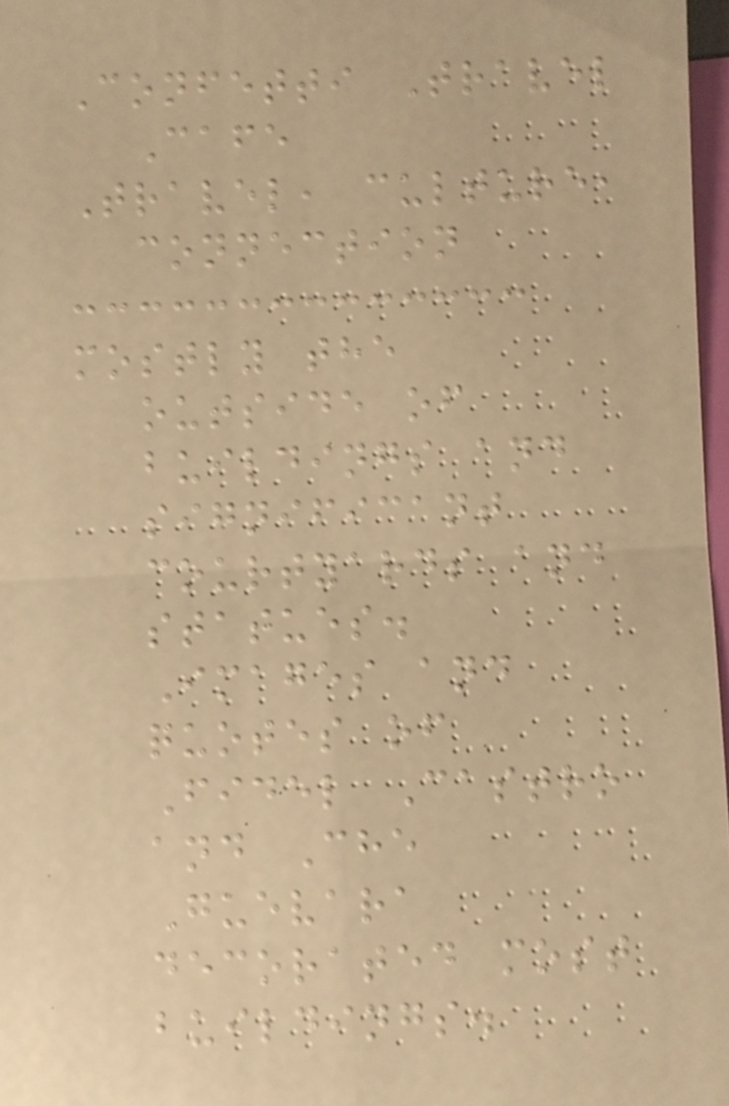Confetti Travel
Cafe
Travel, culture,
connection
mostly the
outside of
buildings and
significant
courtyards and
statues.
Images and
quotes of
Fidel Castro
and Che
Guevara
decorated most
buildings.
